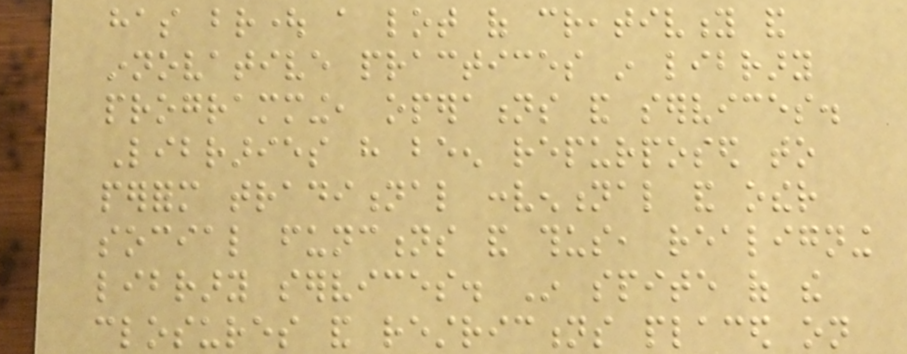has brought a lot of creativity and
innovative practices in library
programming, operations and services.
Libraries have been repurposed to
perform traditional conventional and other
social functions and thus, realigning
library services. In spite of the
closures and restrictions placed on
